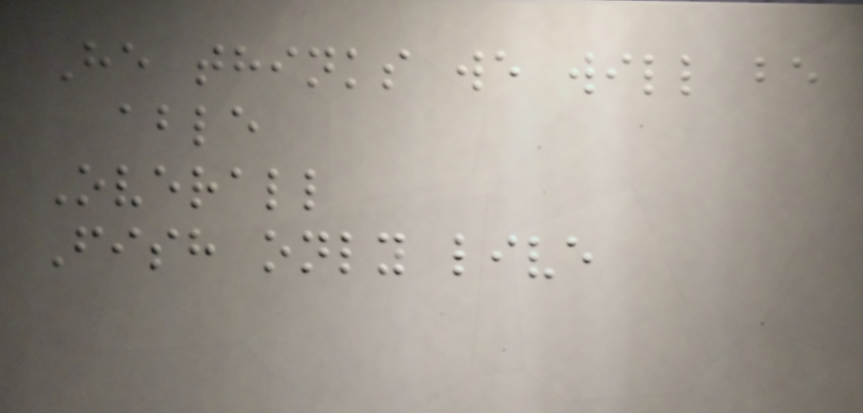He thinks we will be
able
Overall
Fish only live
